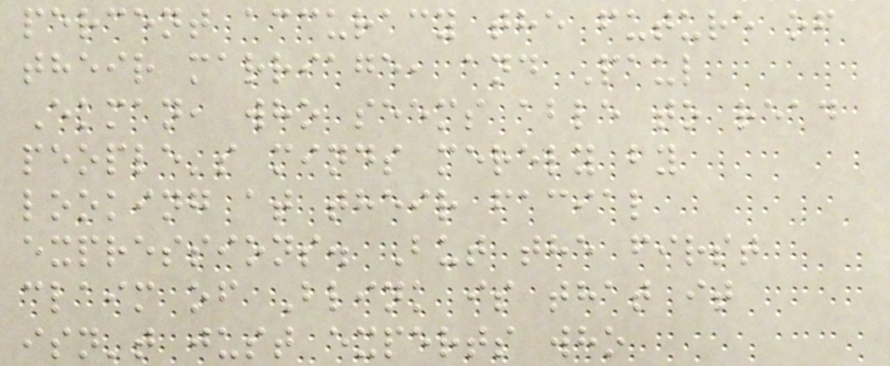percent accuracy the future of
their marriage, and Paul
Ekman, who seems able to read
people's minds merely by
looking at their facial
expressions. But the first
claim of Blink is that it
isn't just experts who
